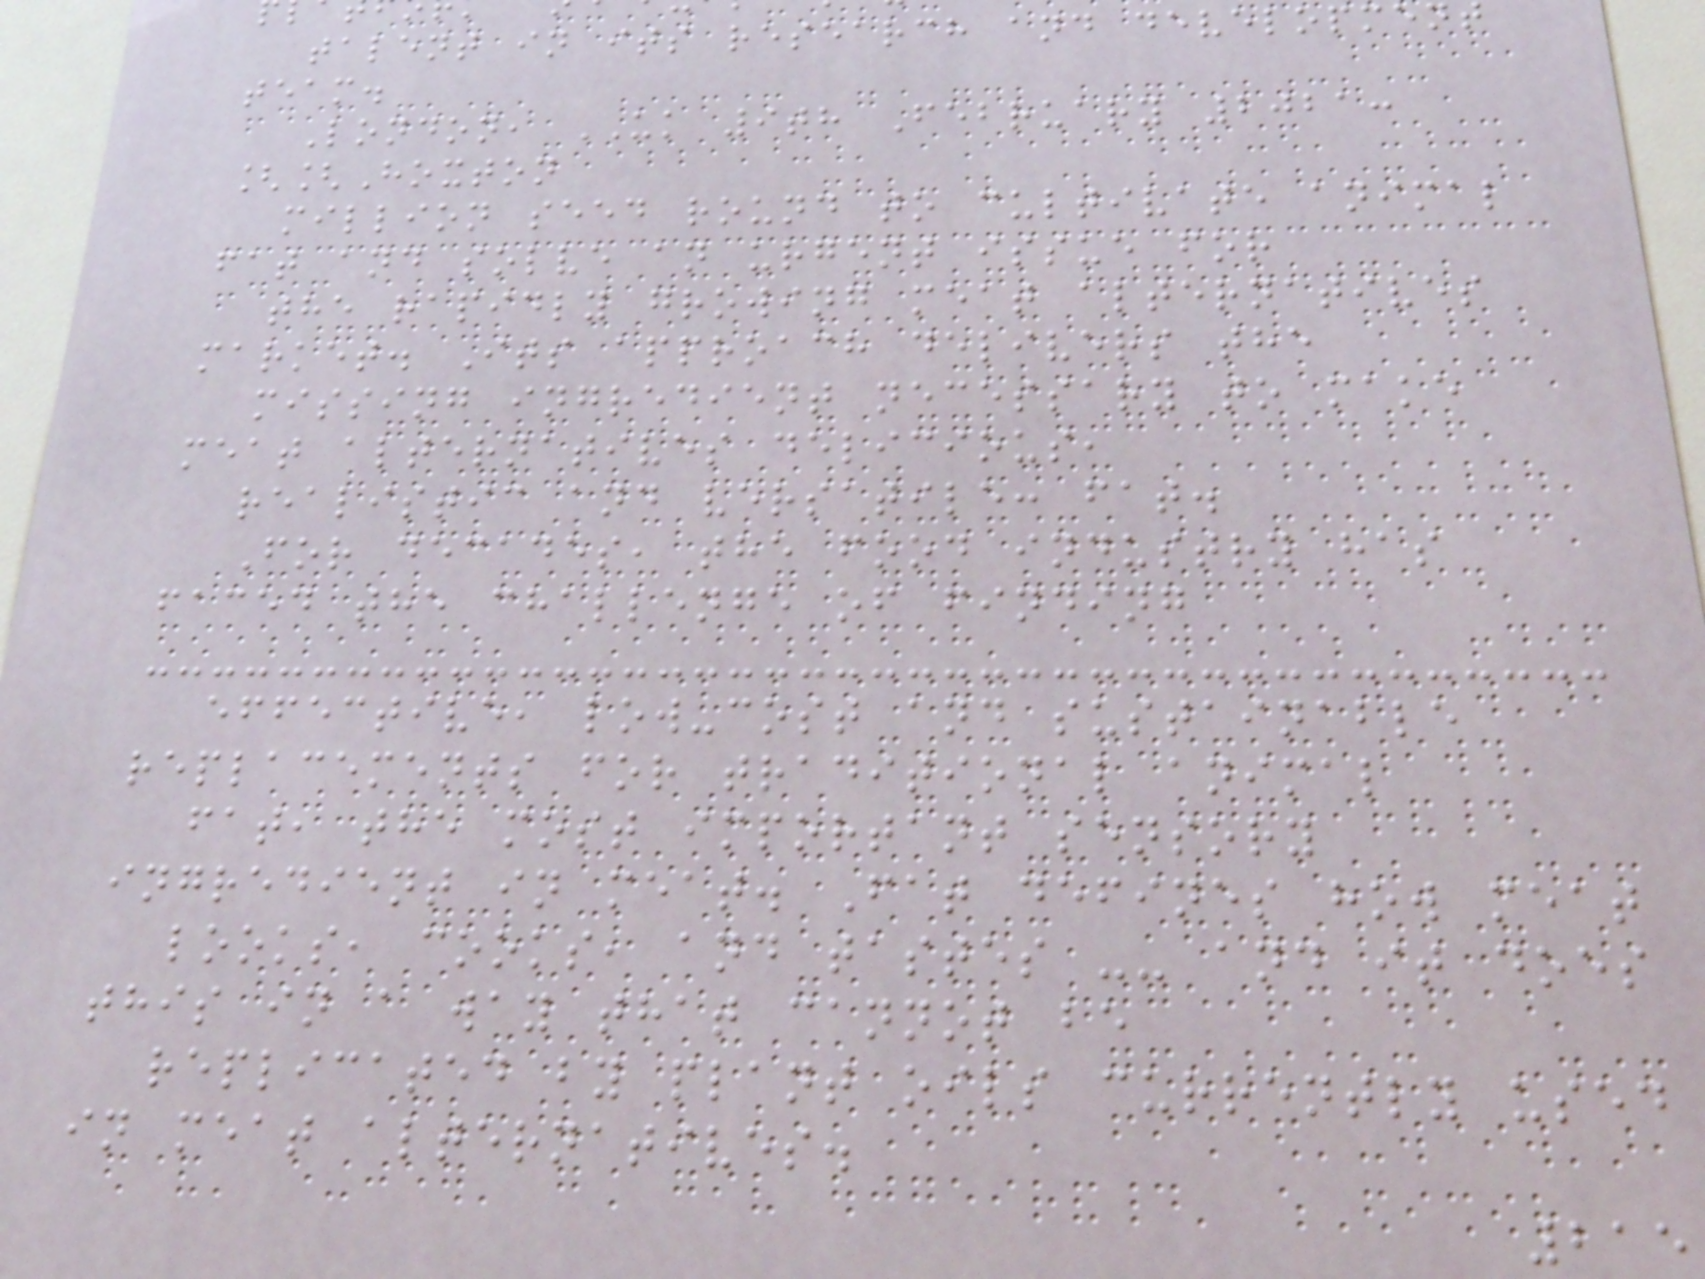talent in its research and developmen
team.
London, UK 9th February 2021:
[[Hoxton
million seed round to cultivate animal
fat and solve an urgent issue for
the rapidly growing meat alternatives
market. Its approach delivers the
missing ingredient necessary to make
meat alternatives delicious,
realistic and versatile: fat.
For decades, the food industry has
faced the challenge of finding
effective, low-cost and sustainable
replacements for traditional animal
fat, the most important sensory
ingredient in meat. Fat defines how meat
looks, cooks, and tastes -- and it does
this in a way that cannot be
replicated by plant oils currently used
in meat alternatives.
215
